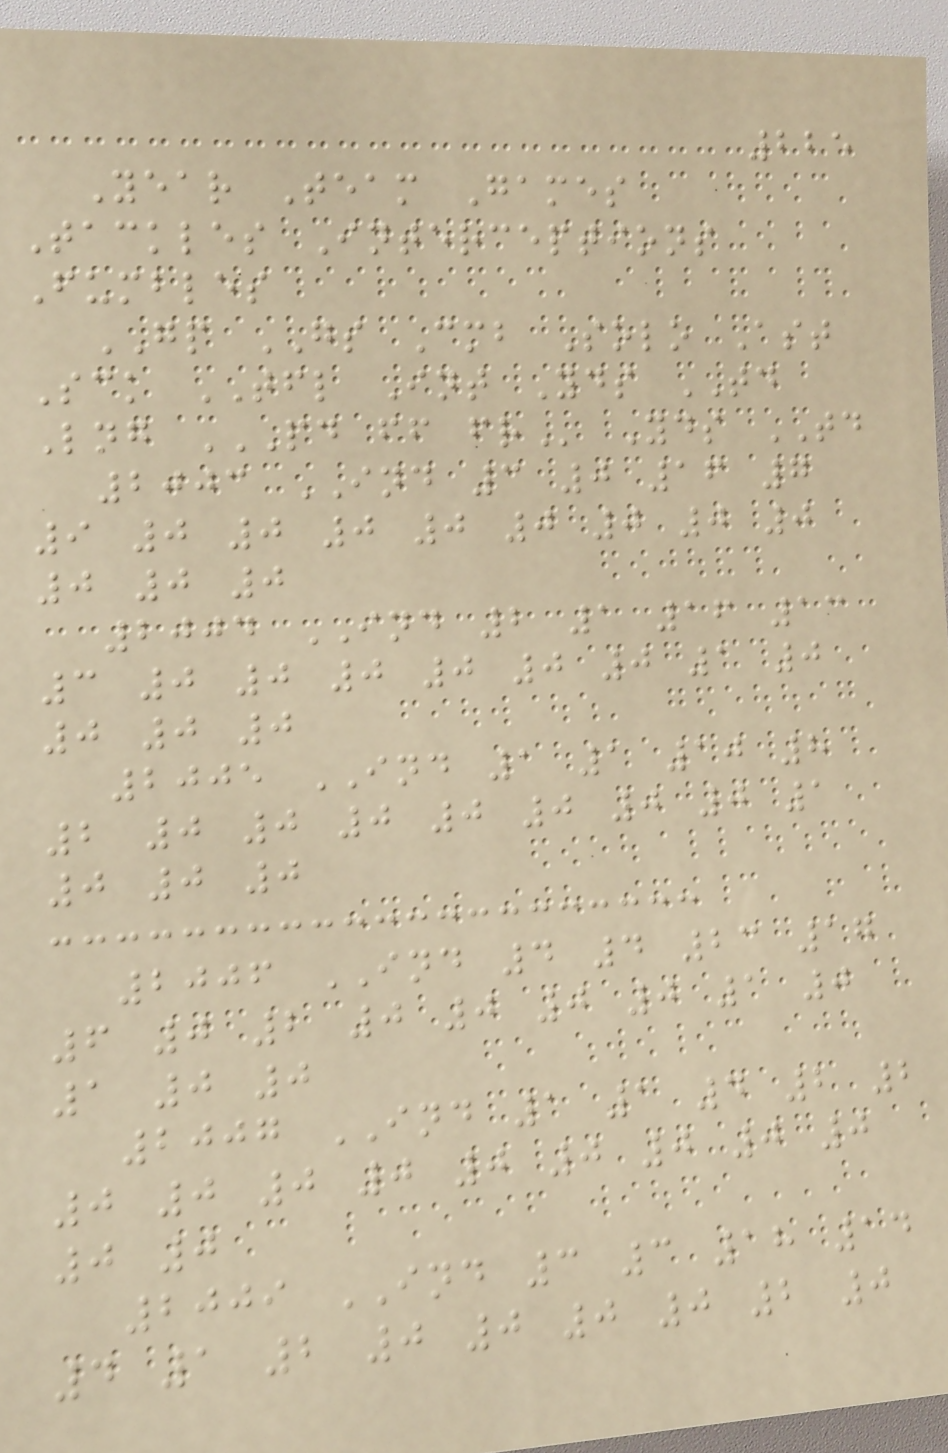225
Year Team Games
Tackles Interceptions
Fumbles
GP GS Cmb Solo Ast
Sck TFL Int Yds TD
Lng PD FF FR Yds TD
2003 IND 3 0 16 7
9 0 0 0 0 0 0 0 0
0 0 0
2004 IND 2 1 16 13
3 0 0 0 0 0 0 1 0
0 0 0
2005 IND 1 1 10 8
2 0 0 0 0 0 0 0 1
0 0 0
2006 IND 4 4 23 17
6 0 2 0 0 0 0 1 0
1 0 0
2007 IND 1 1 4 2 2
0 0 0 0 0 0 0 0 0
0 0
2009 IND 3 3 18 14
4 1 2 0 0 0 0 2 0
